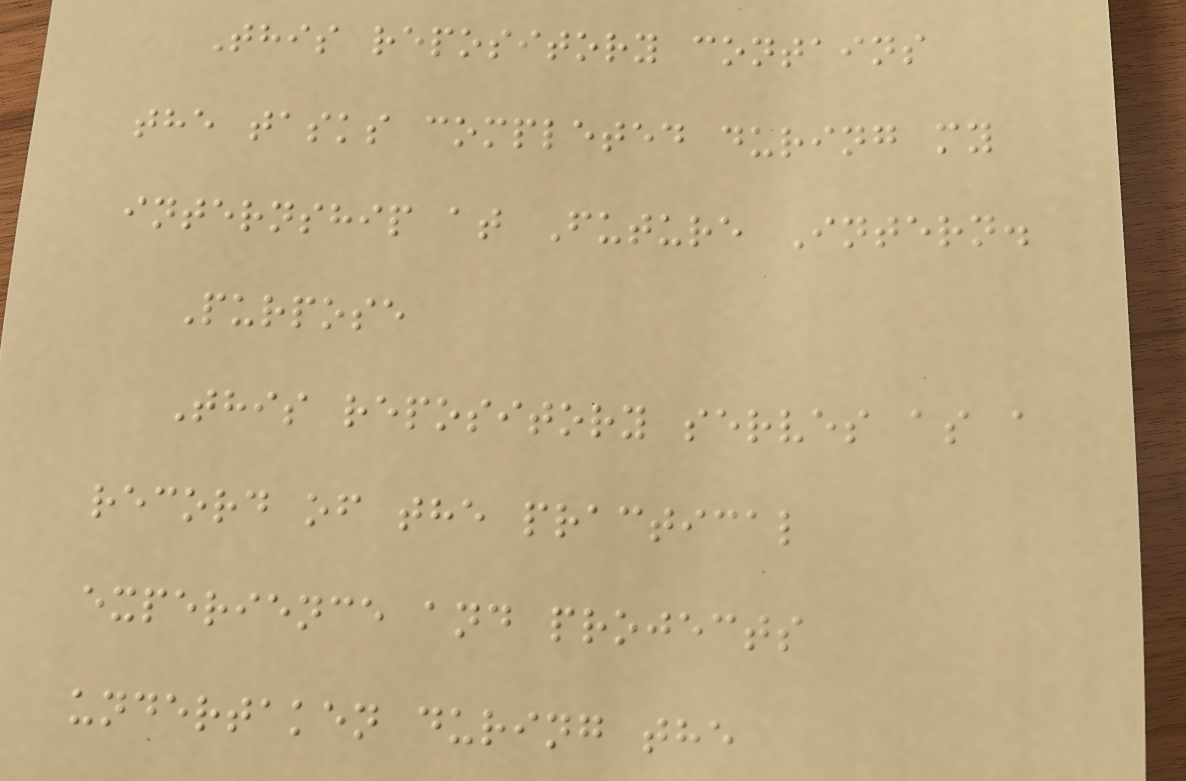This repository contains
the tasks completed during my
internship at Future Intern.
Purpose
This repository serves as a
record of the practical
experience and projects
undertaken during the
